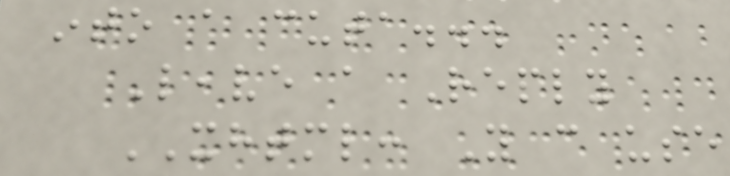into a cuta...
Leave a Reply
XHTML: You can use
